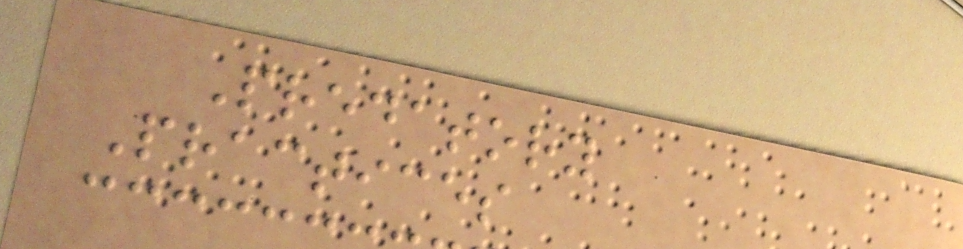Predatory
Practices
